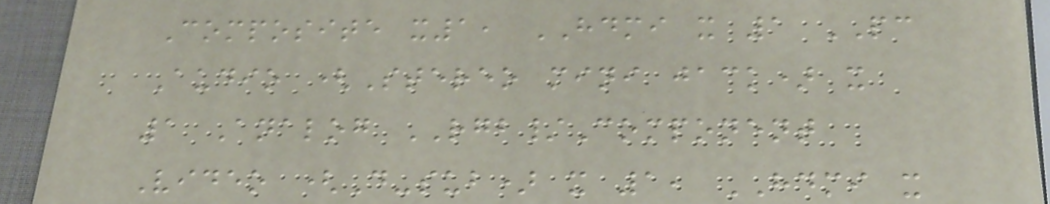Composite x1, HDMI x 1 PC
Audio (Stereo mini jack) x
1 Analog RGB/Component
Video (D-sub) x 1, HDMI x
